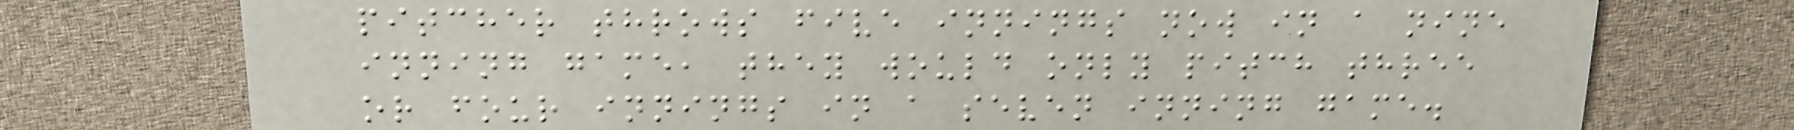pitcher throws five innings now in a nine
inning game, they would only pitch three
or four innings in a seven inning game.
